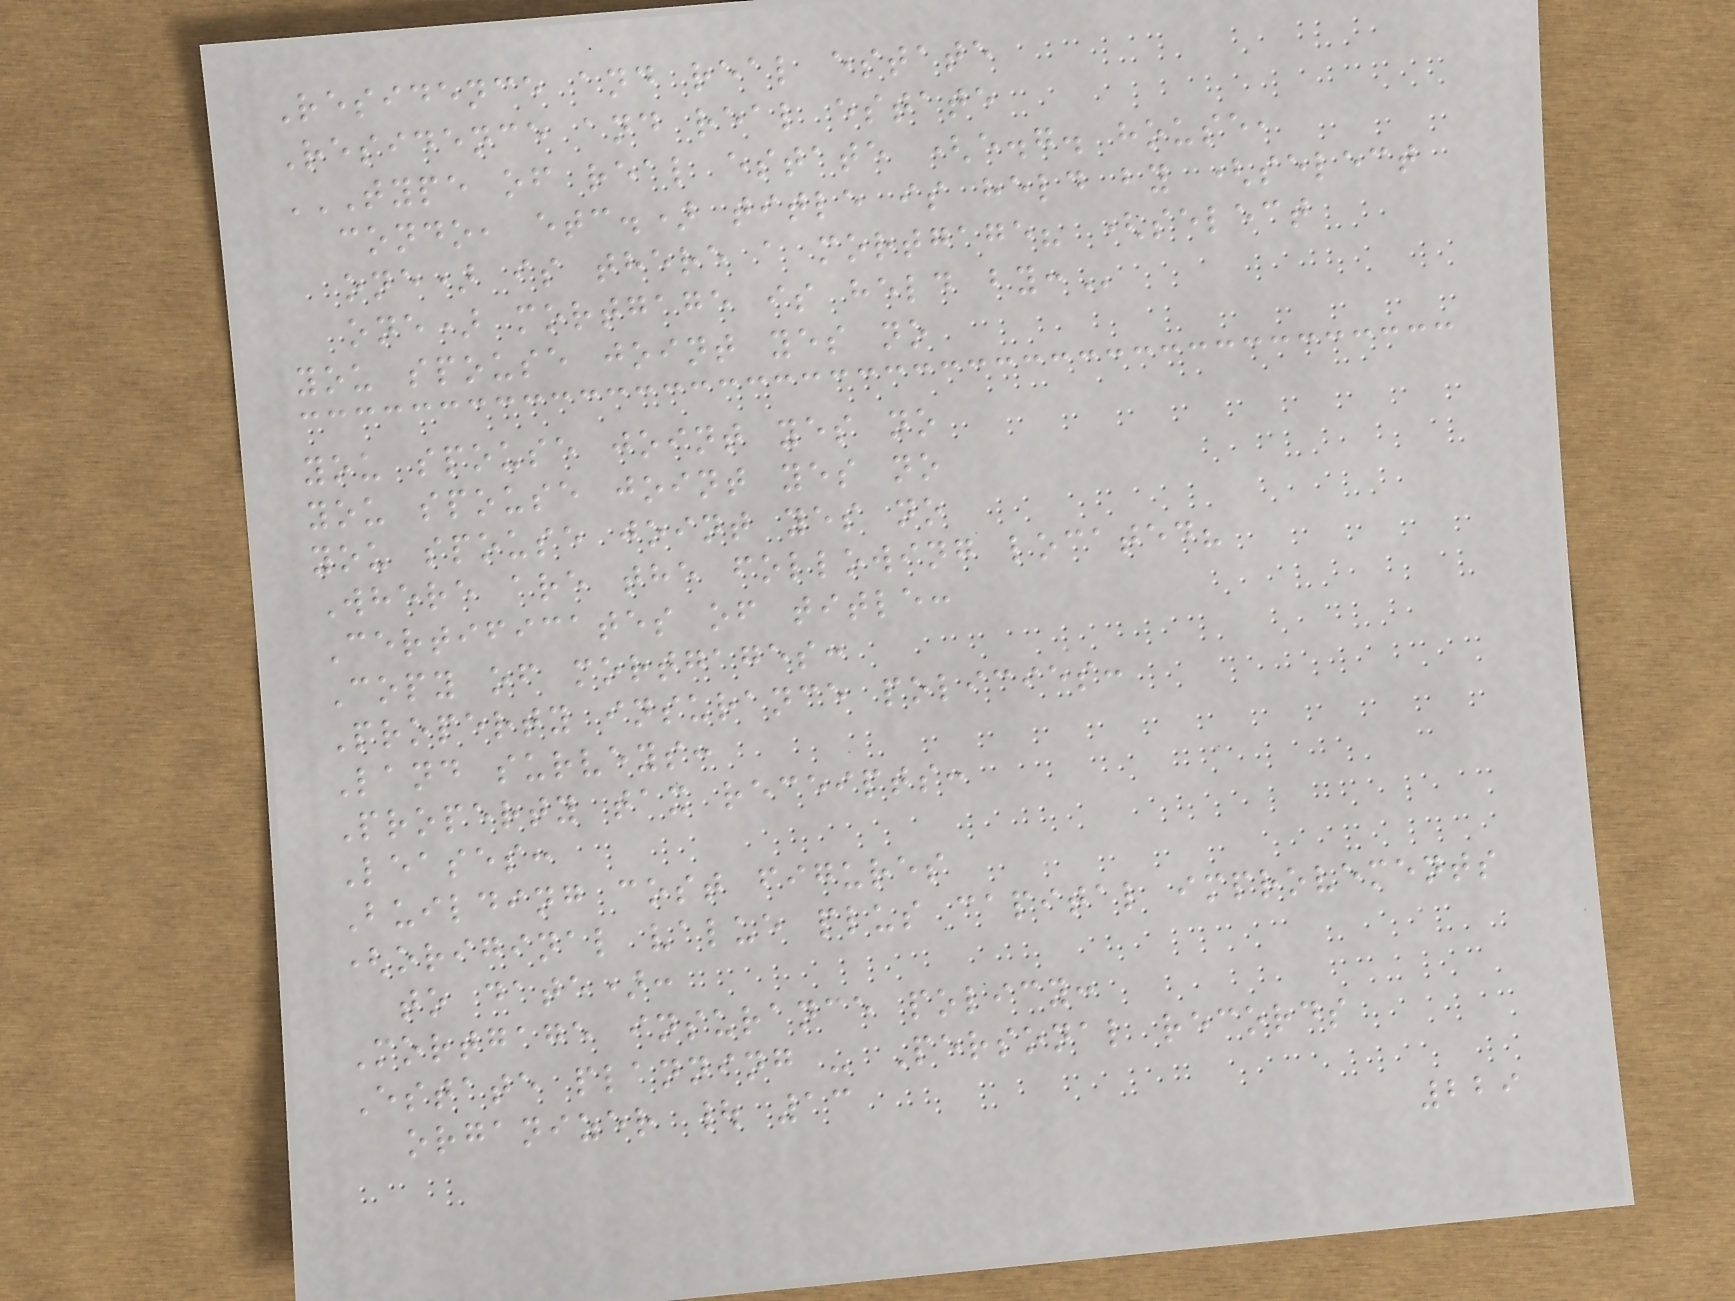Residence and real estate
Residence and real estate
TYPE OF REAL ESTATE (E.G. HOUSE,
CONDO, ETC.) TITLE IS HELD BY (SELECT
ONE) IS THERE A MORTGAGE? (SELECT
ONE) MORTGAGE IS HELD BY:
you spouse joint yes no
you spouse joint yes no
you spouse joint yes no
you spouse joint yes no
Where are the following located?
Certificates of title:
Copy of mortgages:
Property insurance policies:
Land surveys:
Property tax receipts:
Leases:
Building cost figures
(original value plus capital improvements
to date):
Mortgage insurance policy:
Estate planning - Personal records
organizer | 13
229
